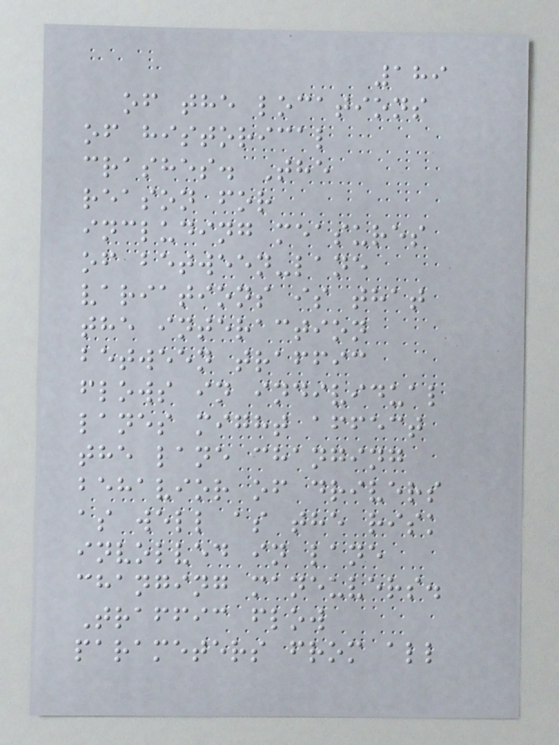189
of the locations
of historical
crashes. The
reason for
including measures
of between-lane
variations is that
the interaction
between traffic
flows in individual
lanes might affect
the lane changing
behavior of drivers
as well as the risk
involved in lane
changing maneuvers.
Traffic flow
parameters from all
